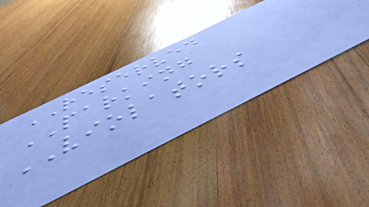RESERVED
PARKING
VIOLATORS
